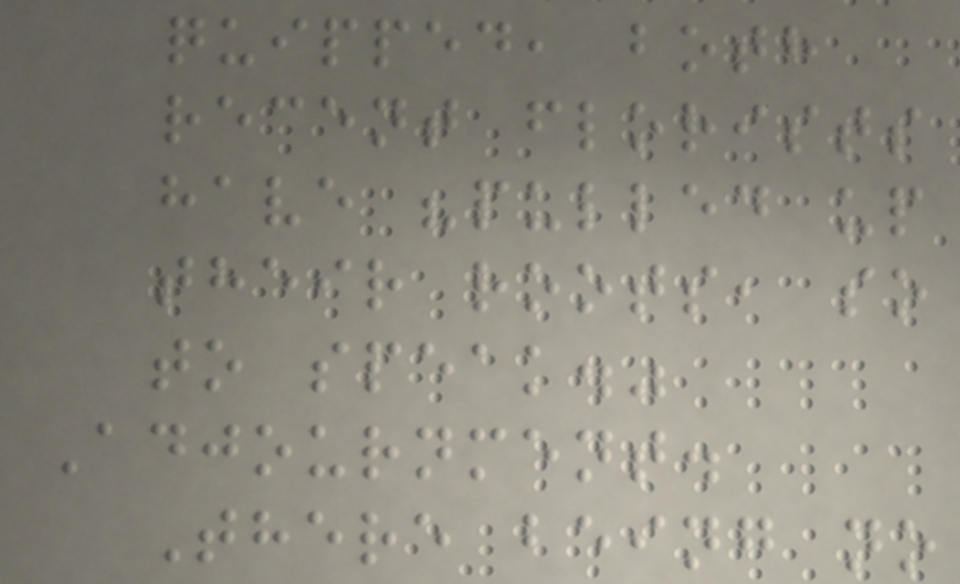quipped, both
recent florists
have "pulled up
their roots, so
to speak."
Adjournment.
There being no
